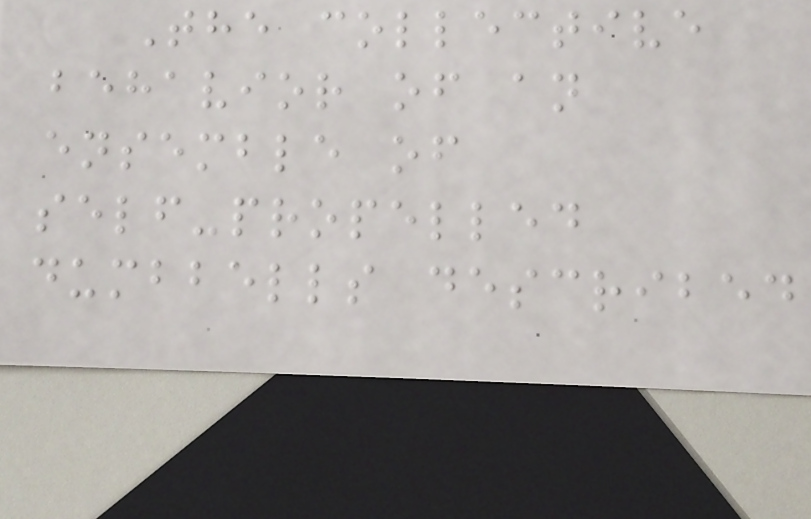The collective
behavior of an
ensemble of
self-propelled
dumbbells described
